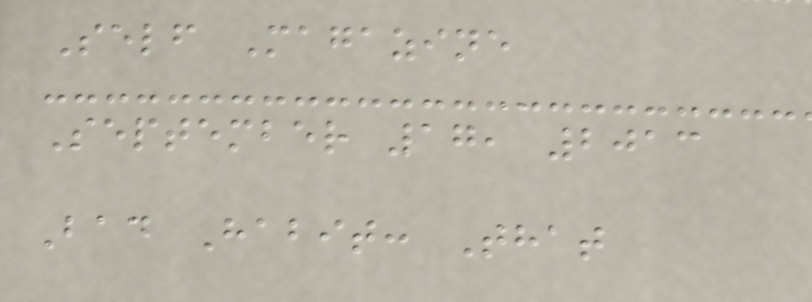Self Magazine
September 17, 2013
Bad Habit: That
